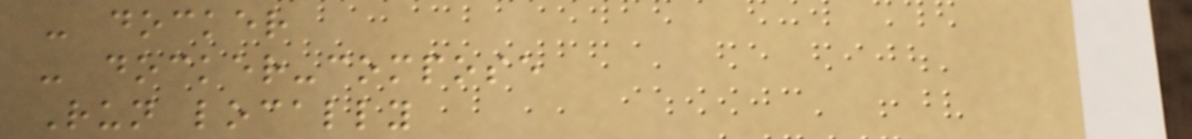- docker
- docker-compose
Run locally
